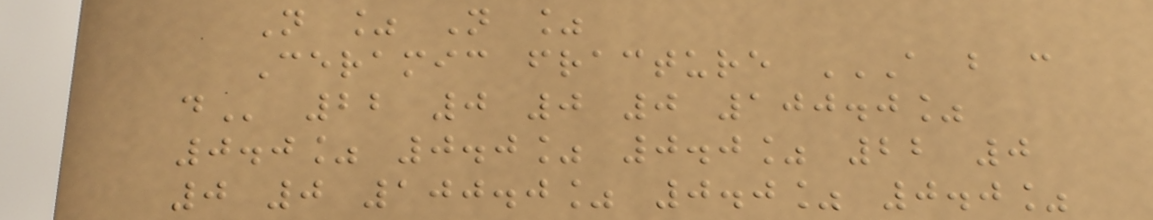N % N %
Ceramic fracture A B C
D 22 0 0 0 100.0%
0.0% 0.0% 0.0% 22 0
0 0 100.0% 0.0% 0.0%
